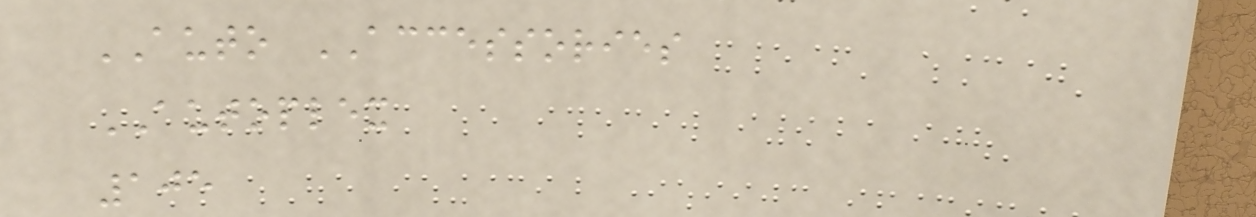AUTO ACCESSORIES
AUTOPLEX
105
